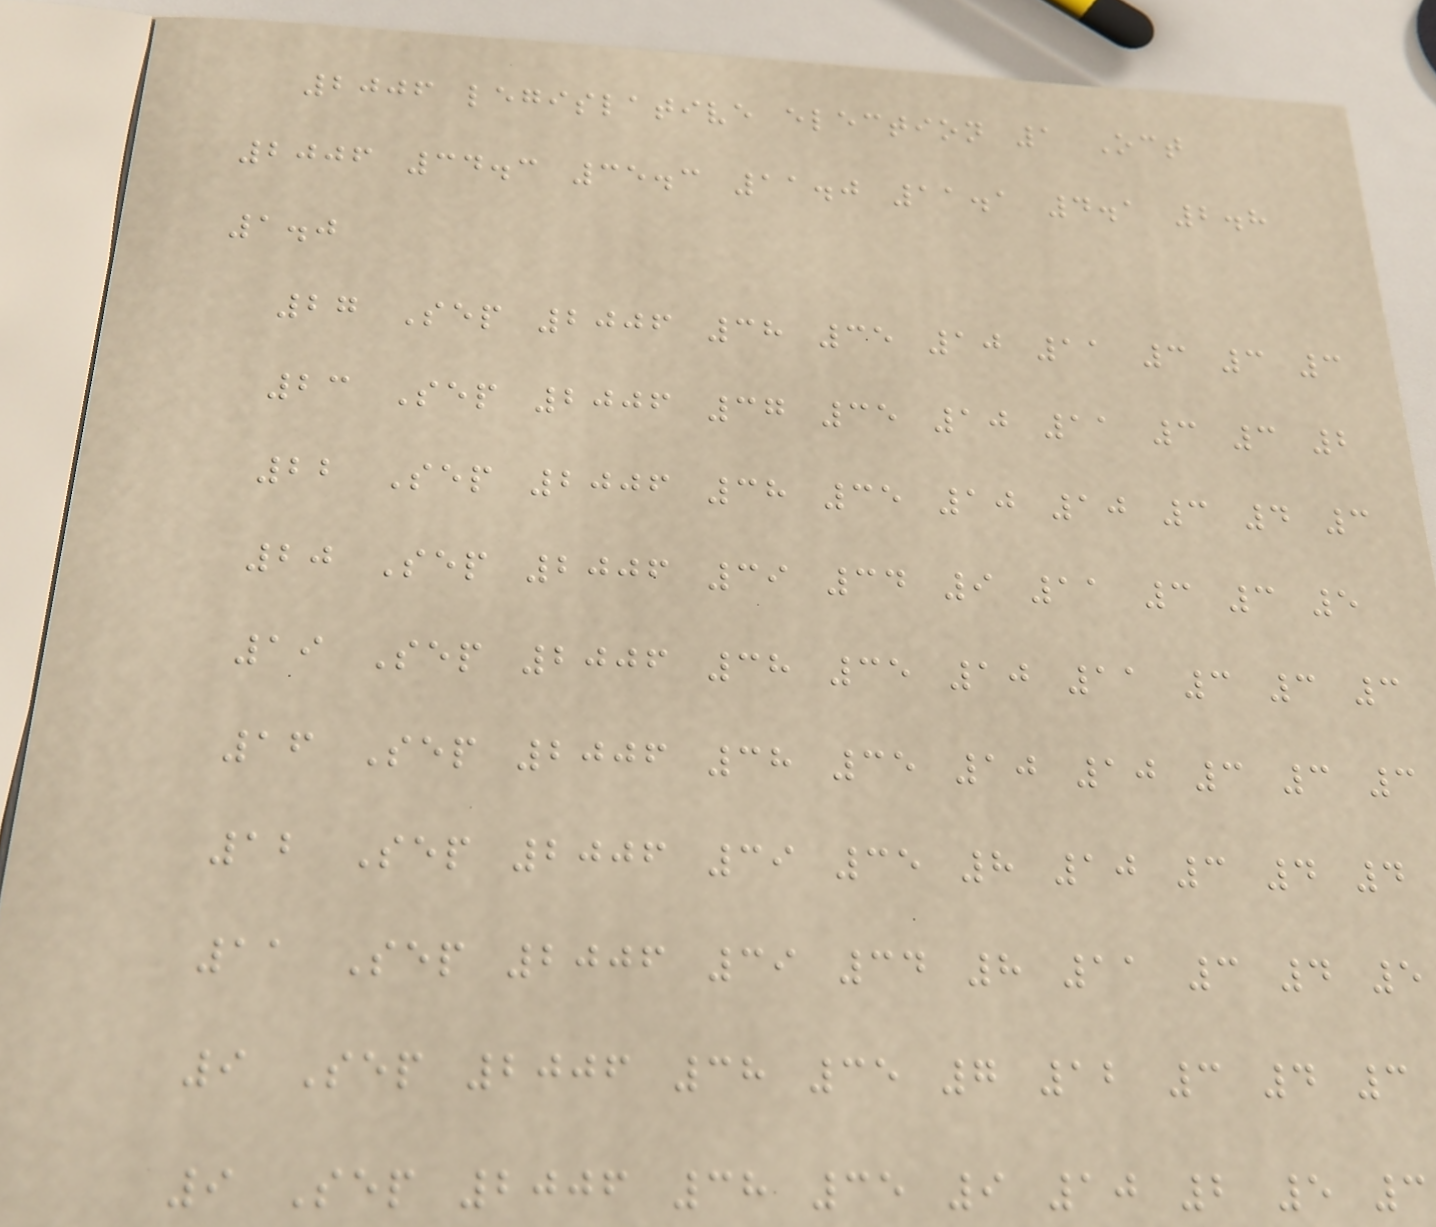2006 legislative election 1 Oct
2006 34.3 35.3 11.0 11.1 4.1 2.8
1.0
27 Sep 2006 38 35 10 11 3 3 3
23 Sep 2006 37 35 10 11 3 3 2
22 Sep 2006 38 35 10 10 3 4 3
20 Sep 2006 39 34 9 11 3 3 5
19 Sep 2006 38 35 10 11 3 3 3
16 Sep 2006 38 35 10 10 3 3 3
12 Sep 2006 39 35 8 10 3 4 4
11 Sep 2006 39 34 8 11 3 4 5
9 Sep 2006 38 35 7 12 3 4 3
9 Sep 2006 38 35 9 10 2 5 3
